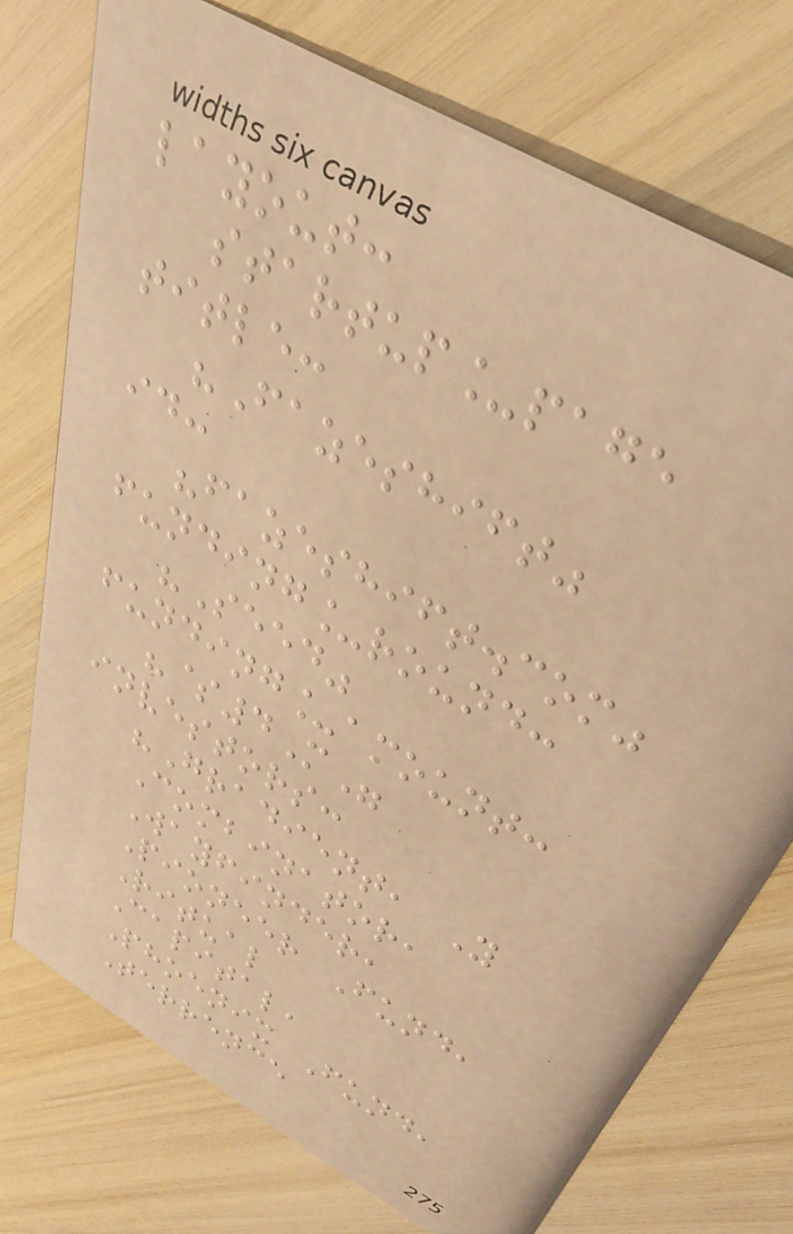layout:
startup_page
title:
"Fazeshift"
id:
"fazeshift.com"
funding_round:
"Seed"
funding_amount:
"$4M"
investors:
"Gradient, Y
Combinator,
Wayfinder,
Pioneer Fund,
Ritual
Capital,
Phoenix Fund,
Terrence
